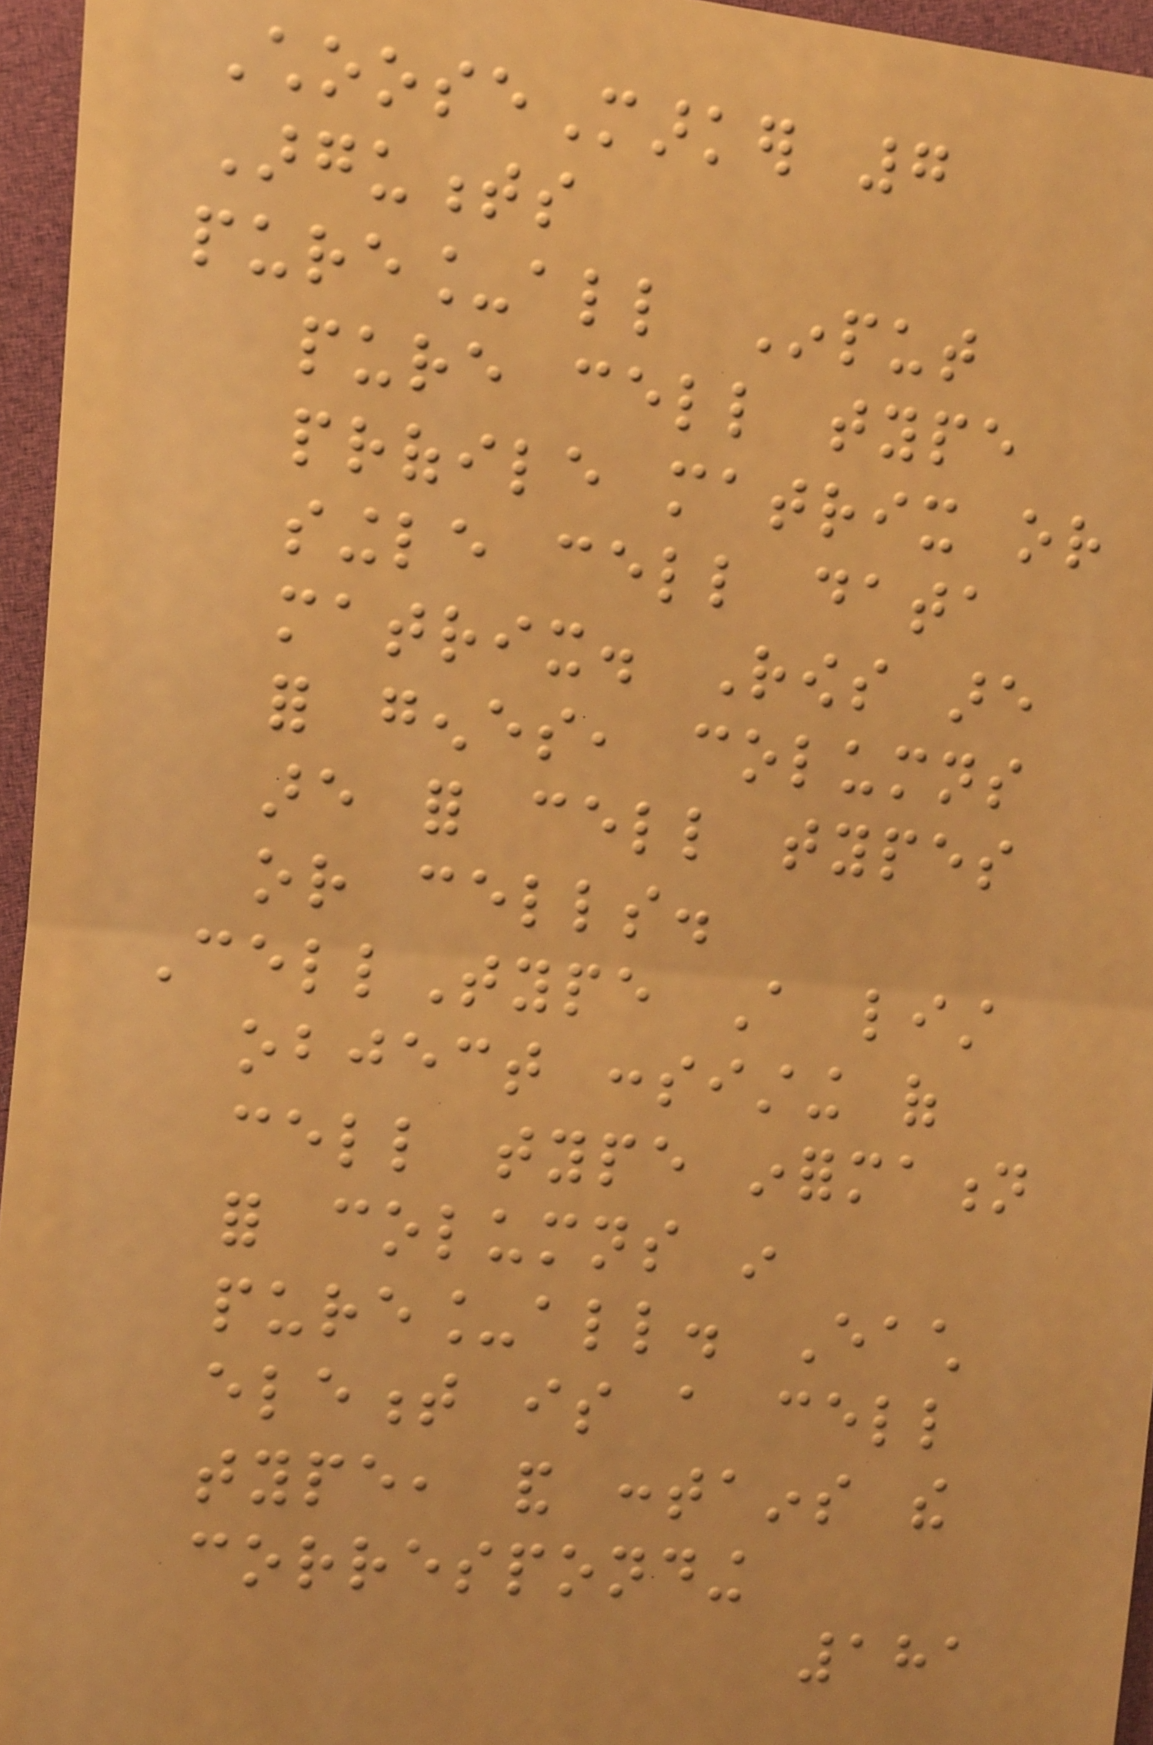ChooseMarker 7
Arguments
pure_all Input
pure cell type
profile matrix or
single cell data
matrix. Rows are
for genes, columns
are for cell types
or cells.
CellType A list
object consisting of
cell type information
for columns in
pure_all. Each
element is a cell
type, and contains the
corresponding
181
